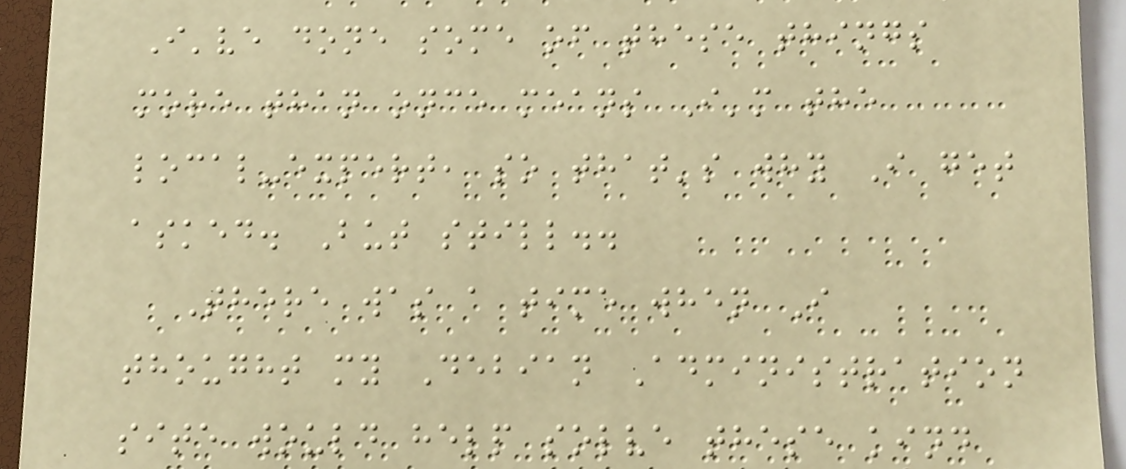I've done some of these things
more than once means I'm the
local-expert, so that's why I get
asked. But still..
There was a time when I
thought my Debian Administration
site would help solve these kind
